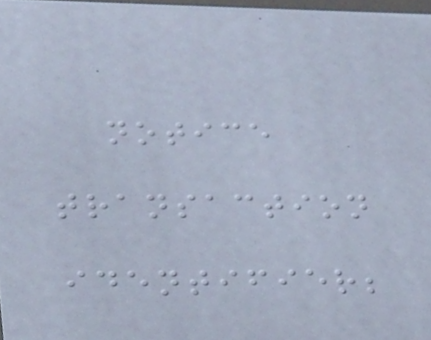notice
transaction
identifier;
